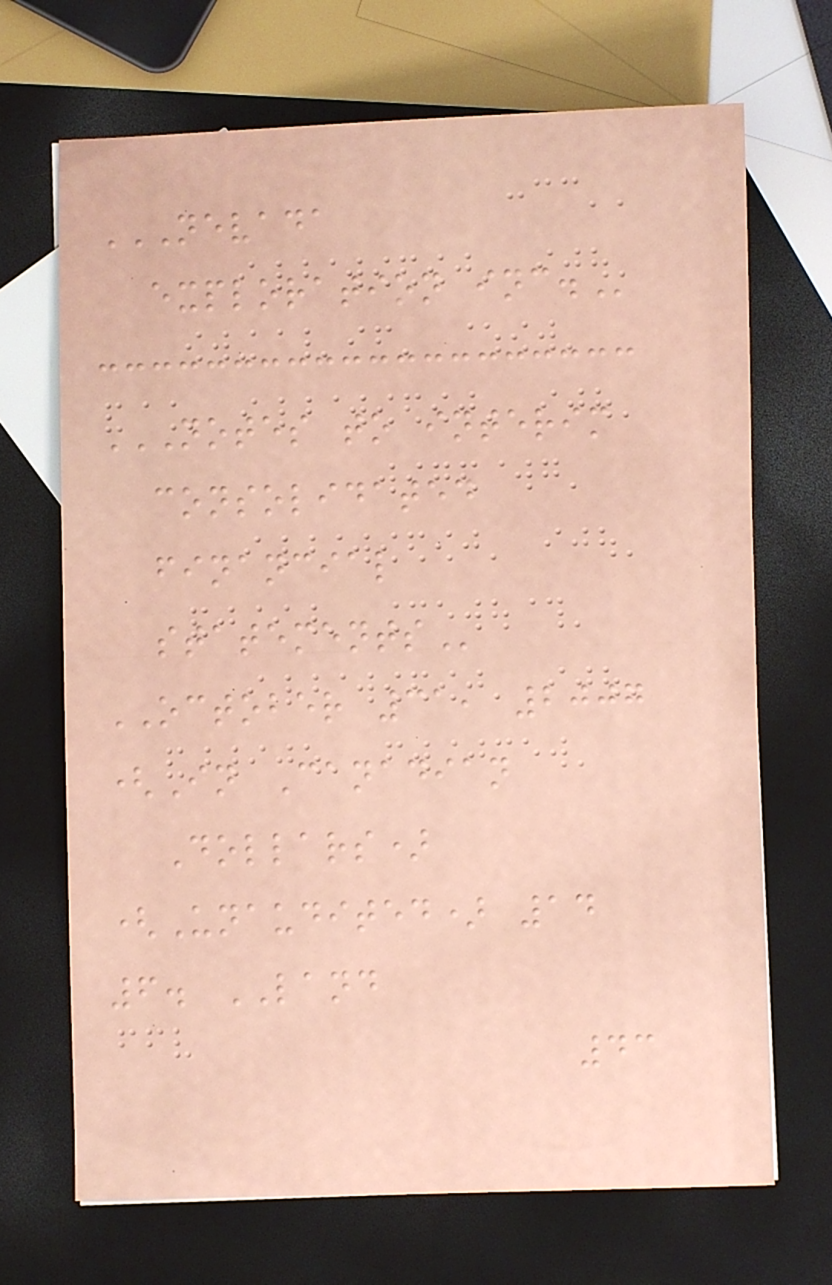NEVADA
EXPLORATION INC.
NOTES TO INTERIM
CONSOLIDATED
FINANCIAL
STATEMENTS
OCTOBER 31, 2007
(In Canadian
Dollars)
(Unaudited) 14
6. LAND
43
